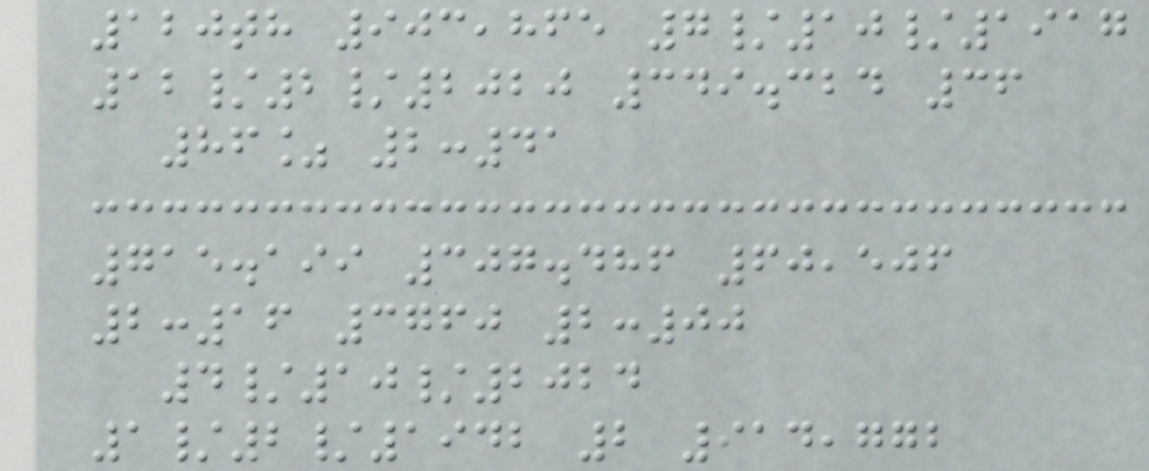120th 903,865 7/10/1917
12/2/2020 349.324 36
86% 2:41
715.199 307.486 60,506
2:16 3760 2:00
4/10/2024
1/2/1942 2 914,772
